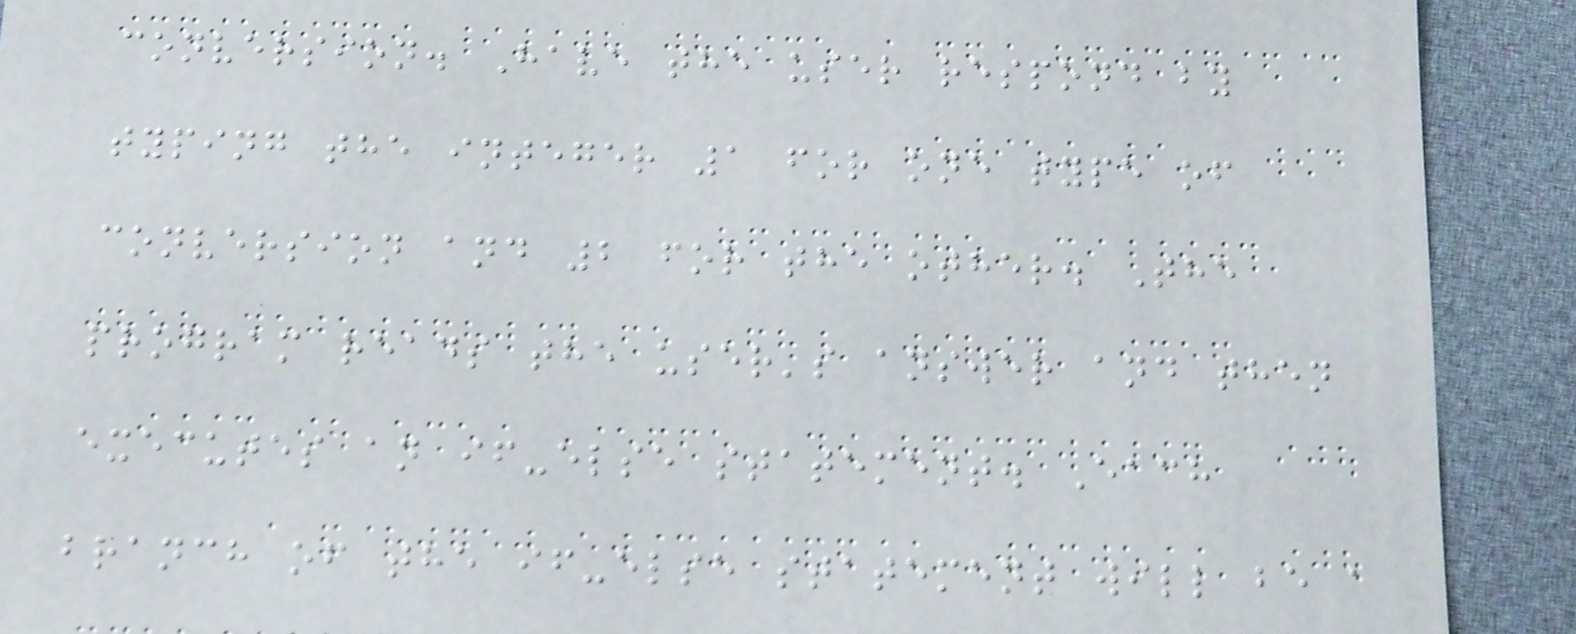conversion. Have the user respond by
typing the integer 1 for one type of
conversion and 2 for the other. The
program reads the user's answer and then
executes an if-else statement. Each
branch of the if-else statement will be a
